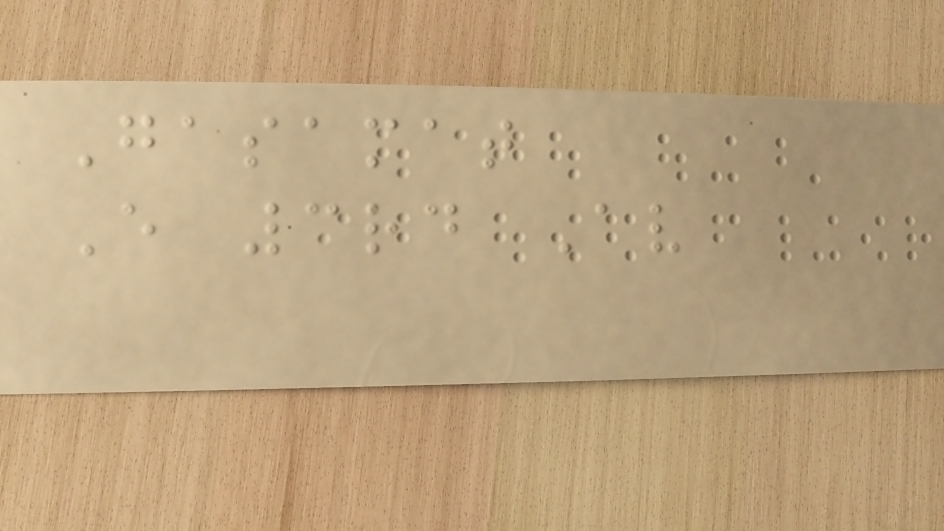Gasamat
E 3rd Av
